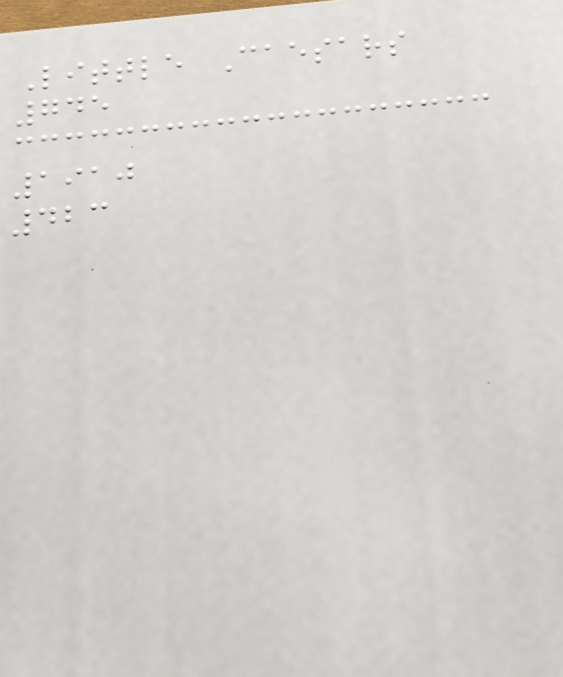Little Caesars
745
1910
423
